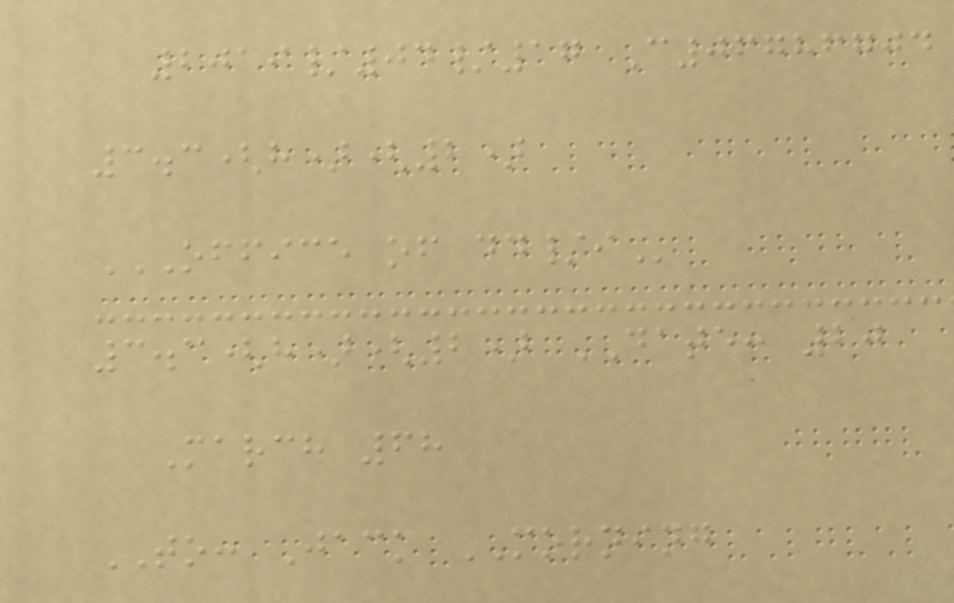2019/04/17 C06786704
3.3(h)(2)
OFFICE OF DD/I
3.3(h)(2) DATE: 20
March 68
TO: Jack MORNING
